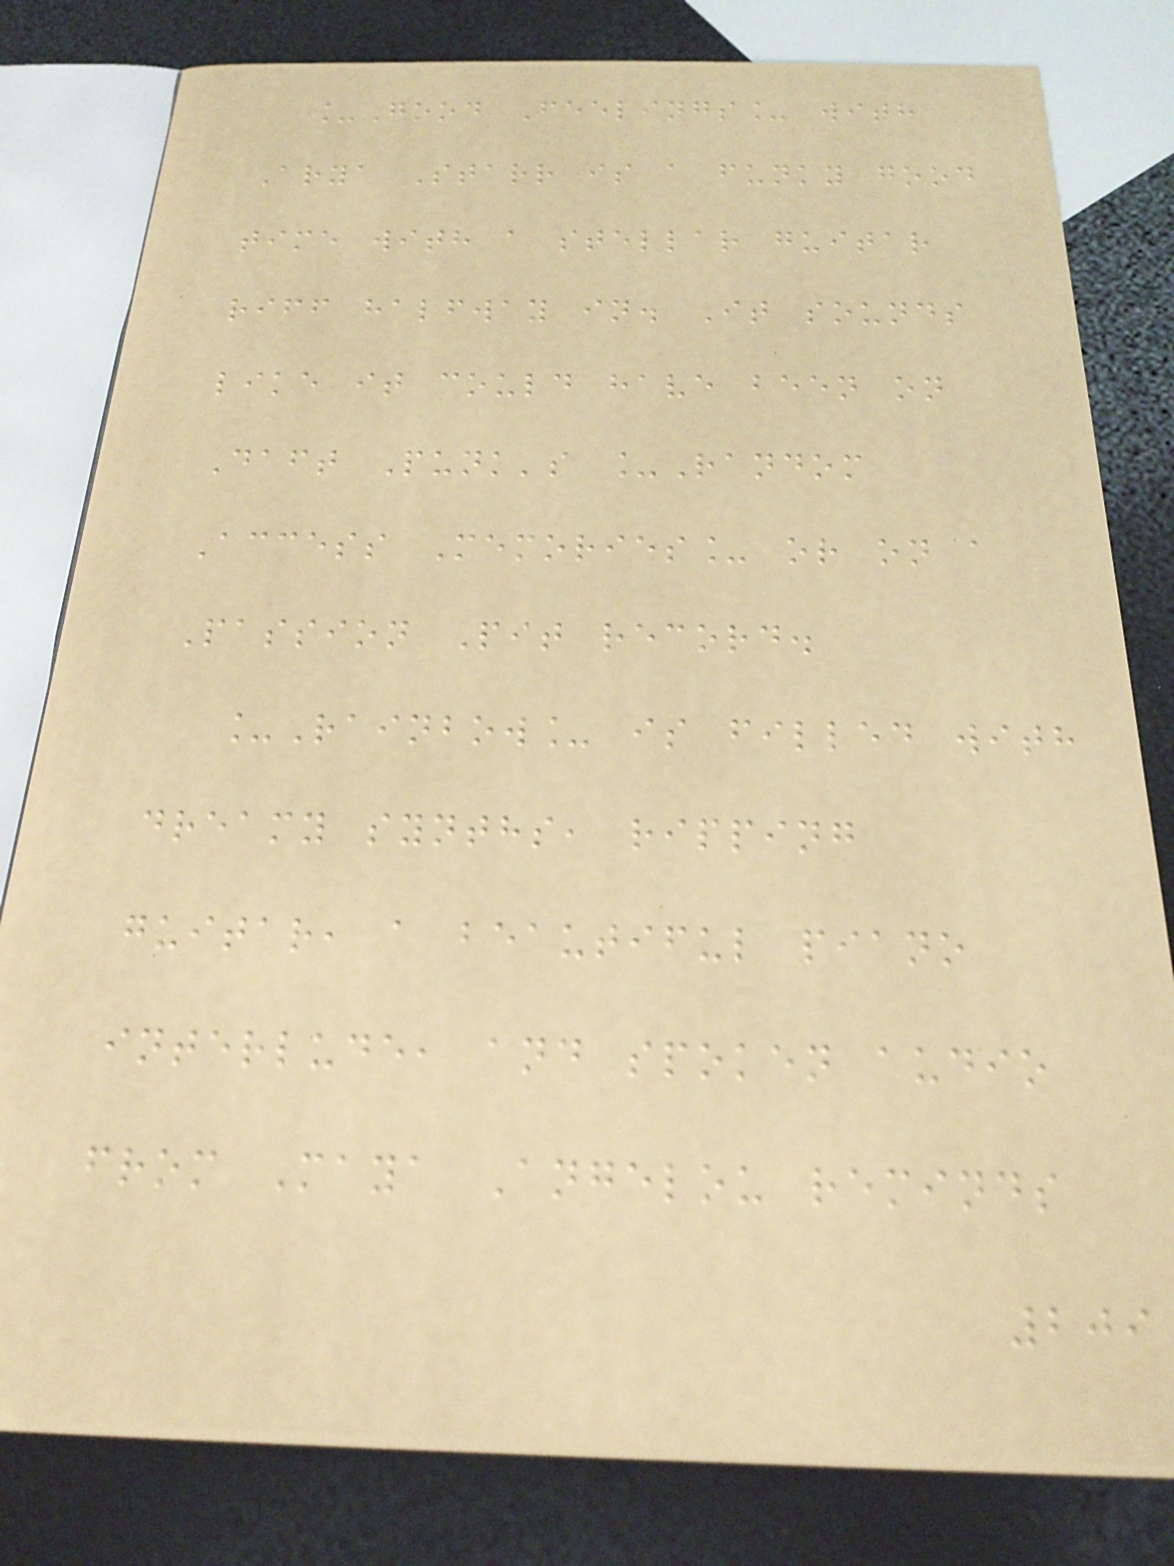_Good Feelings_ with
Arya Starr is a funky good
time with a stellar guitar
riff halfway in. It sounds
like it could have been on
Daft Punk's _Random
Access Memories_ or on a
Passion Pit record.
_Rainbow_ is filled with
dreamy synths, ripping
guitar, a beautiful piano
interlude, and spoken audio
from Maya Angelou reminds
209
